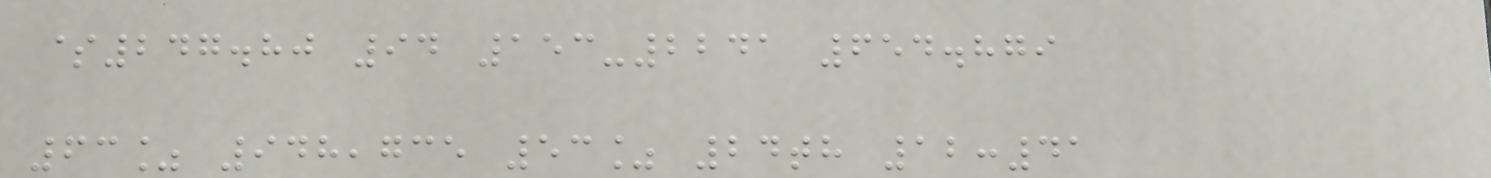$247.80 94 153-2241 654.879
63% 948,735 53% 24th 12:41
